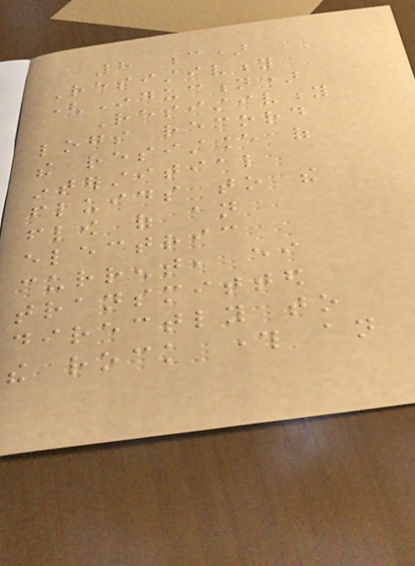8 c)
Resistivity
(Induction)
Resistivity
logs record
the resistance of
interstitial
fluids to the
flow of an
electric
current, either
transmitted
directly to
the rock through an
